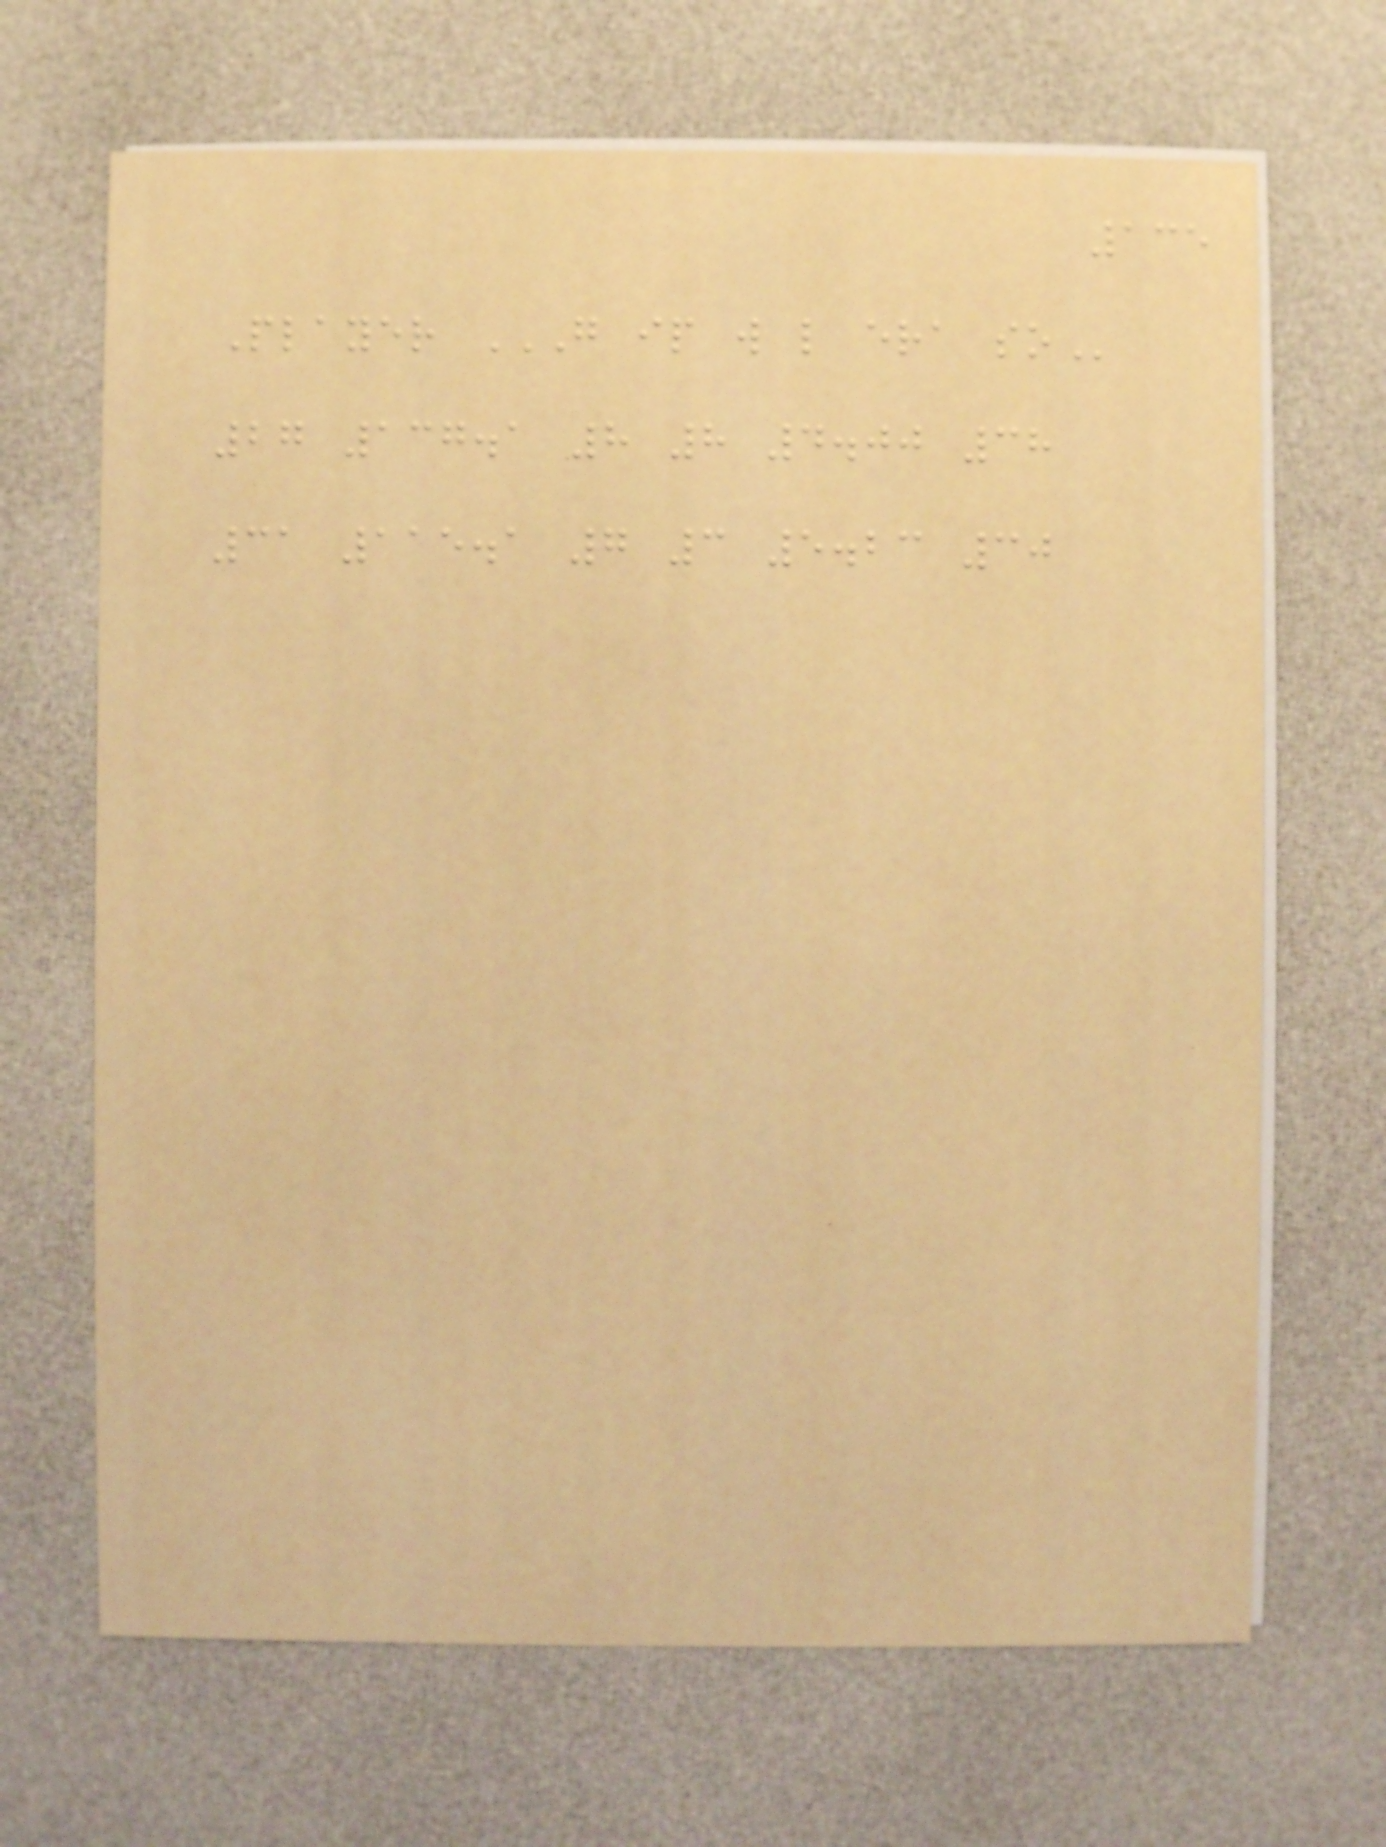135
Player G IP W L ERA SO
27 137.1 8 8 4.00 38
31 115.1 7 3 5.23 30
